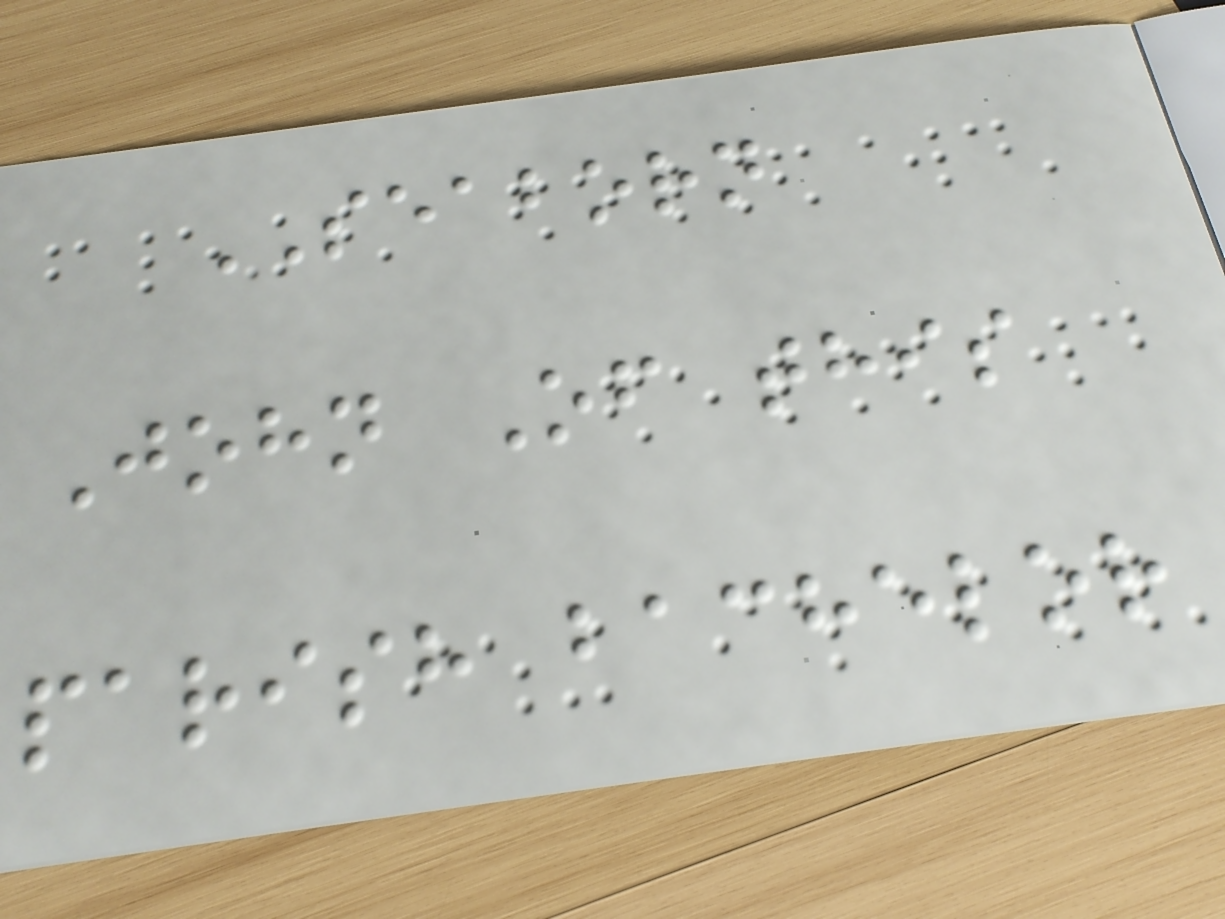SEABORN
John Of this
parish bachelor
